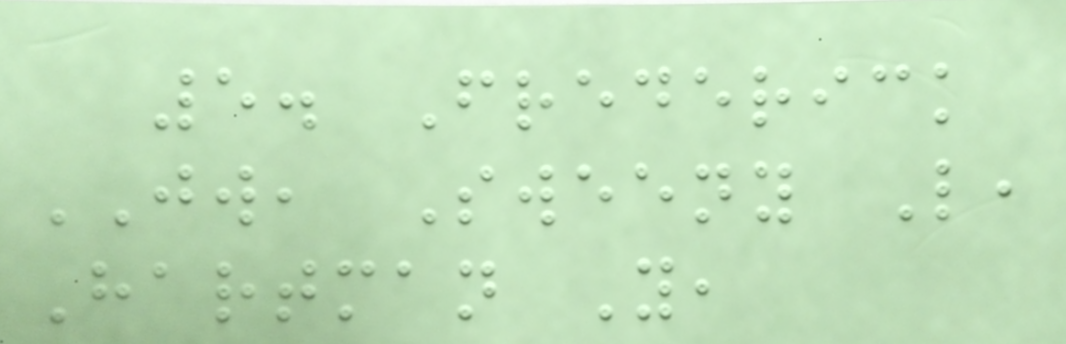5. Frederick
JW, Sweeny L,
Hartman Y,
